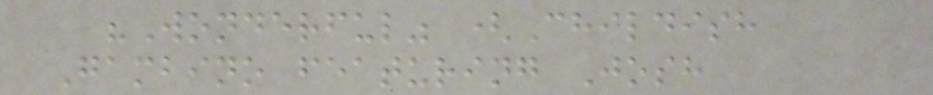"Wonderful" (Childish
Gambino featuring Josh
